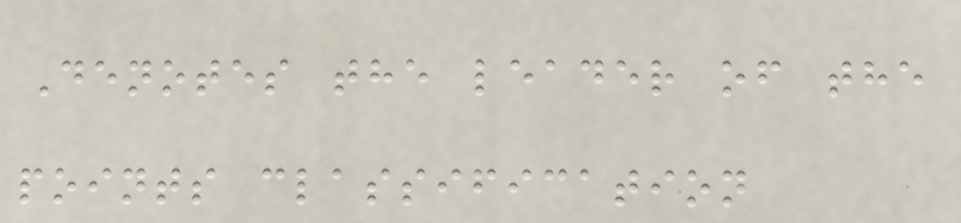Denotes the leader of the
points classification
